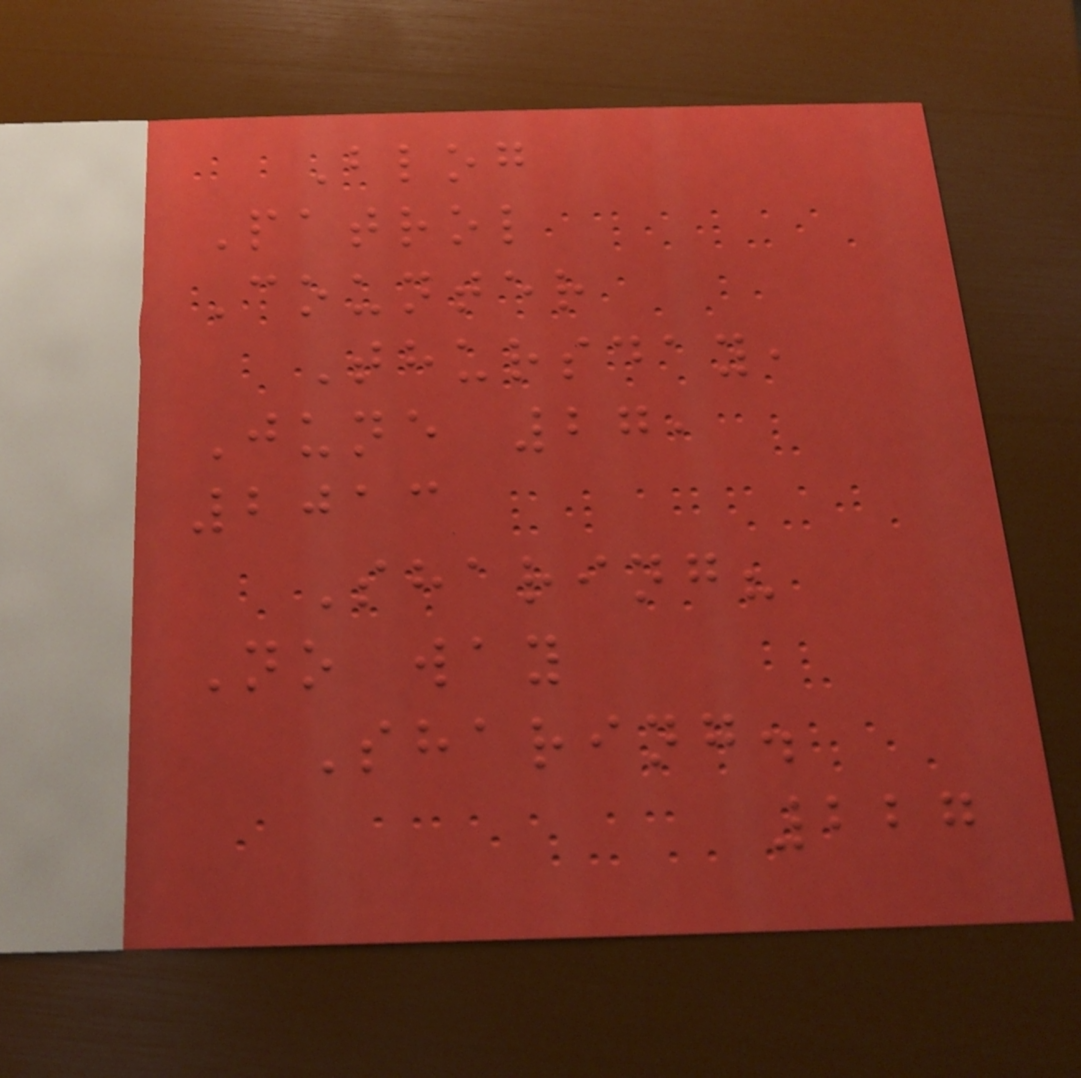Blog
Patrol
Counter
Thursday,
June 27,
2013
Sharing?
No way
Sharing.
227
